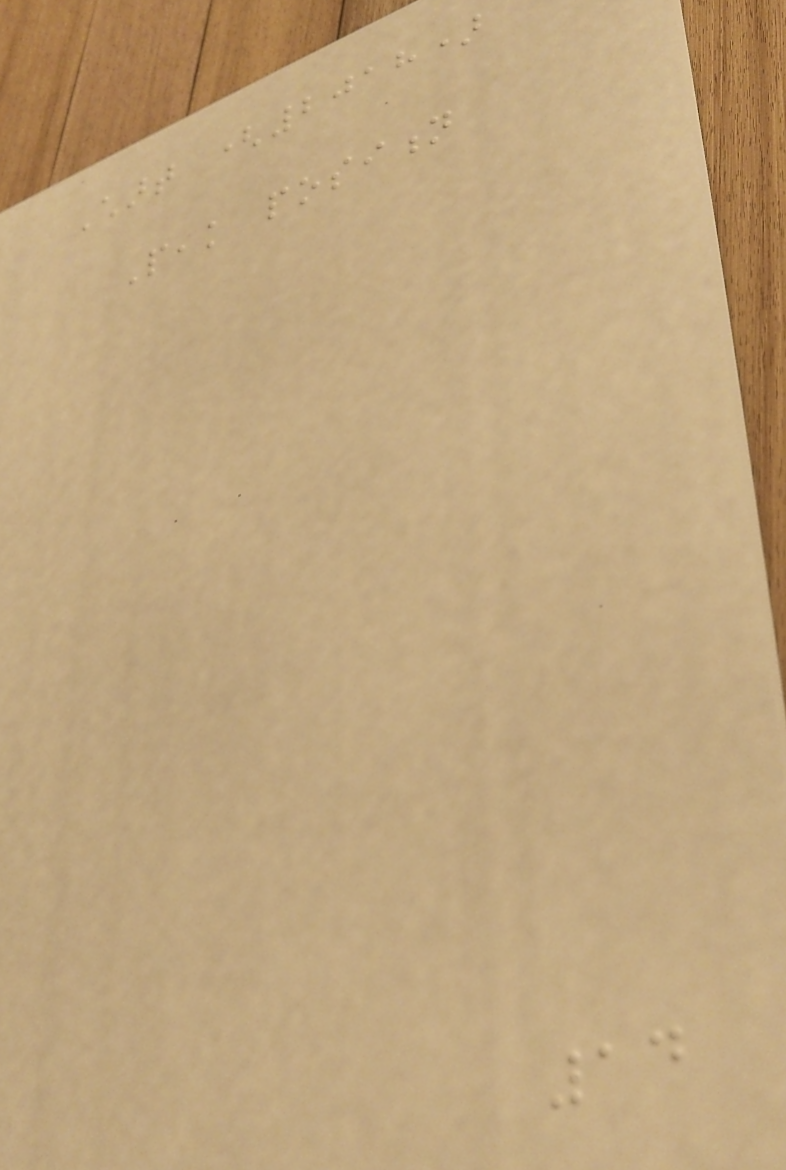Chart (2018)
Peak position
14
